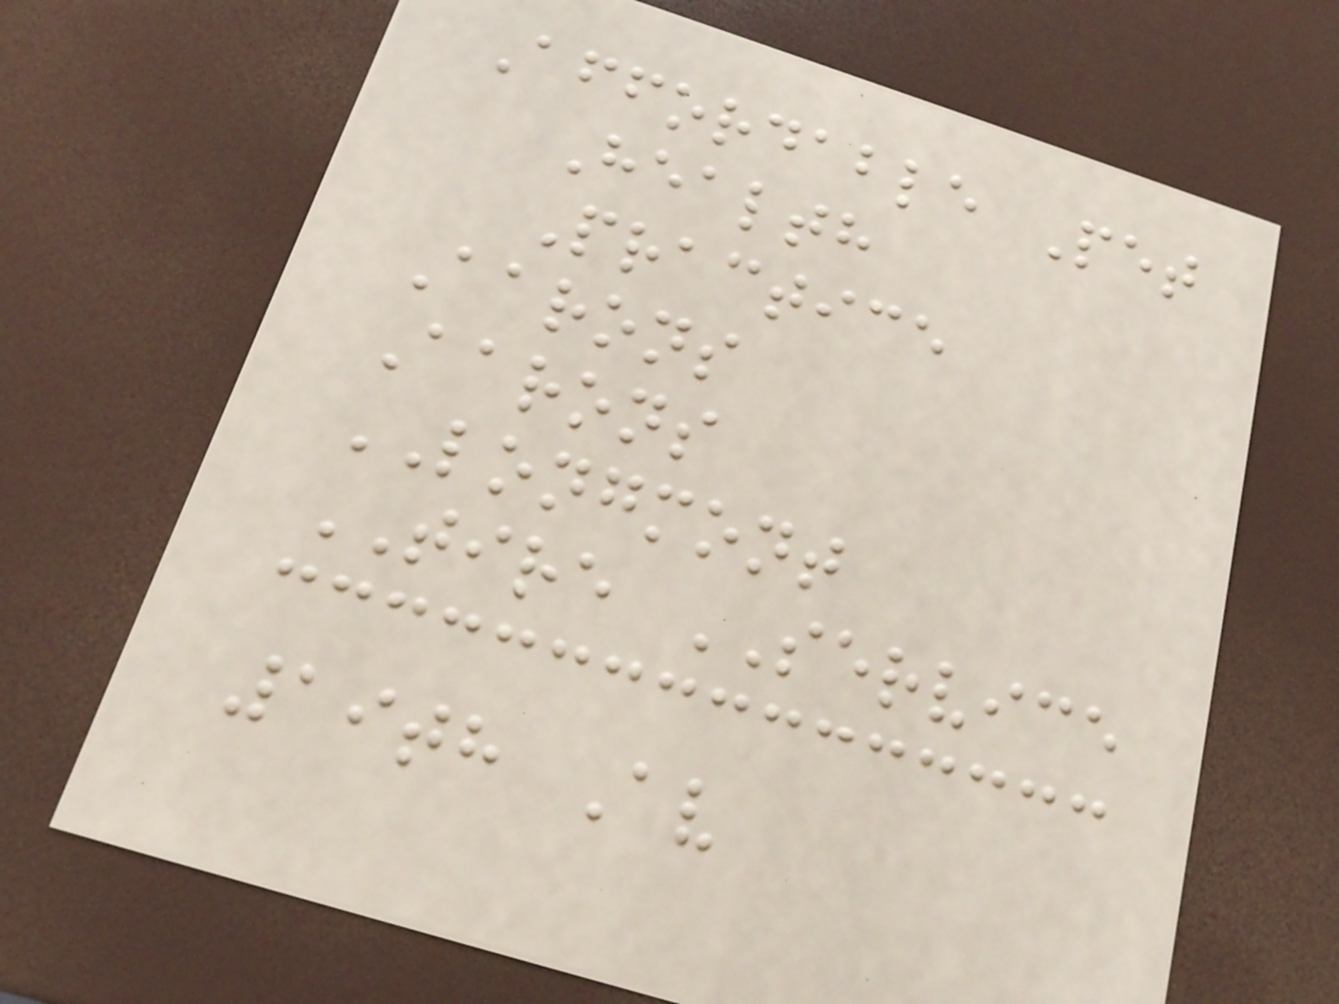Affordable Pet
Health
Practice
Aarons
Aarons
LONGMONT
TIRE SERVICE
19th Av
